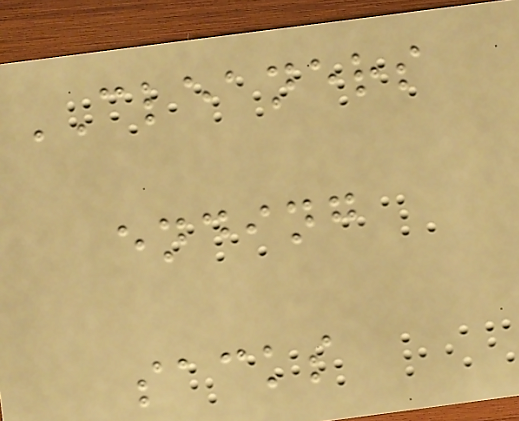CLEANERS
ending
sacks
